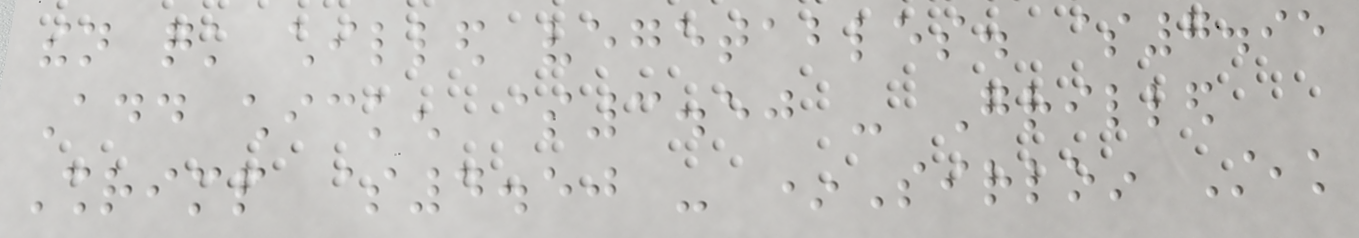then quick chilled vegetables. $7.95
Add chicken $3.50 - Grilled
Shrimp $4.50 - *Sirloin Steak
